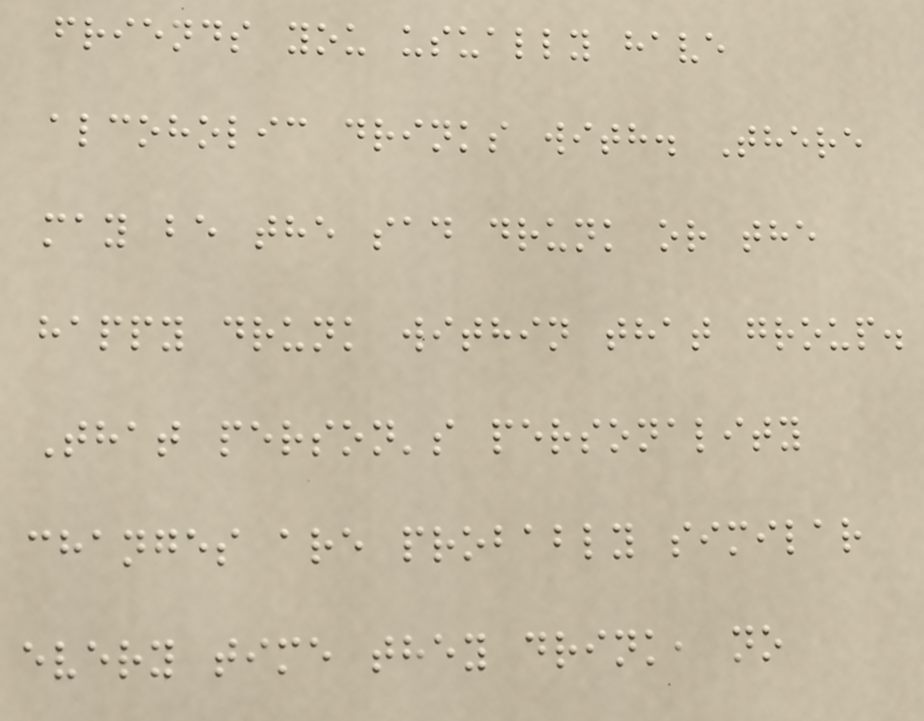friends you usually have
alcoholic drinks with. There
may be the sad drunk or the
happy drunk within that group.
That person's personality
changes are probably similar
every time they drink, no
